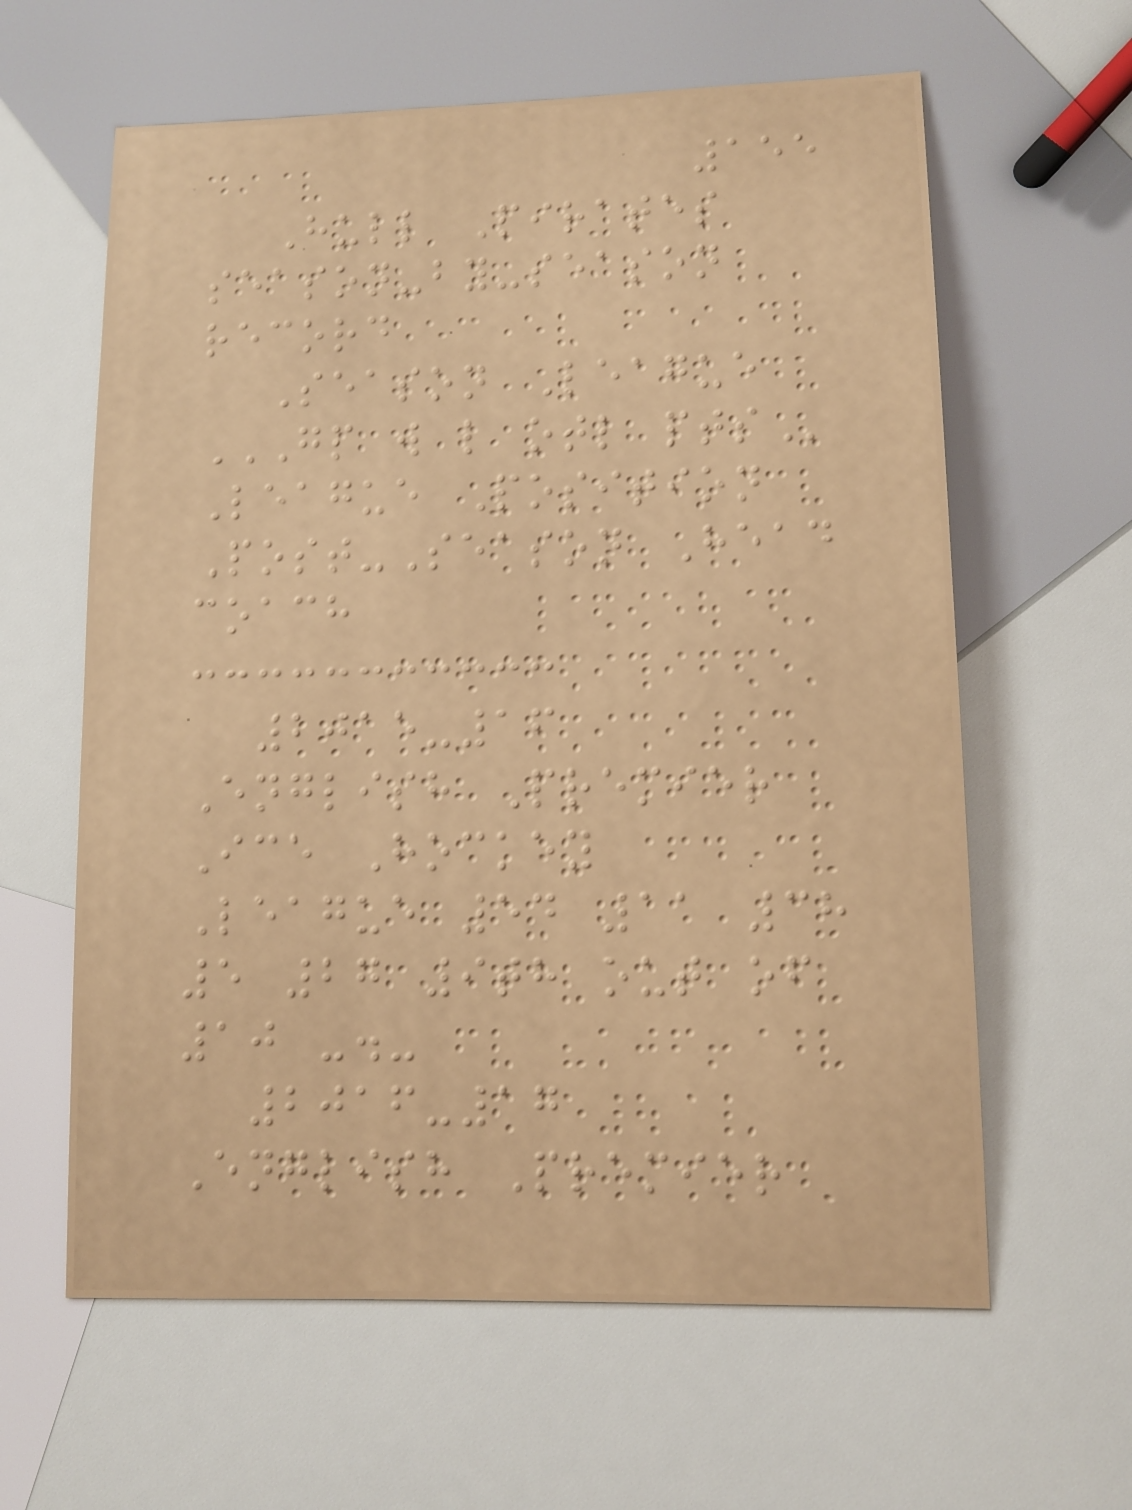155
Hull Pirates
season-by-season
record
Season League
GP W L OTL PTS
League Position
Post-Season Head
coach
2015-16
English Premier
Ice Hockey
League 54 11 38
5 27 9th out of
10 -.-
2016-17
English Premier
